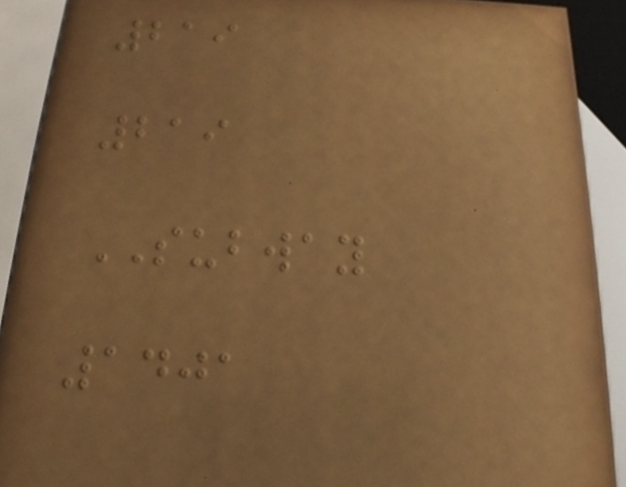219
219
SUBWAY
1401
